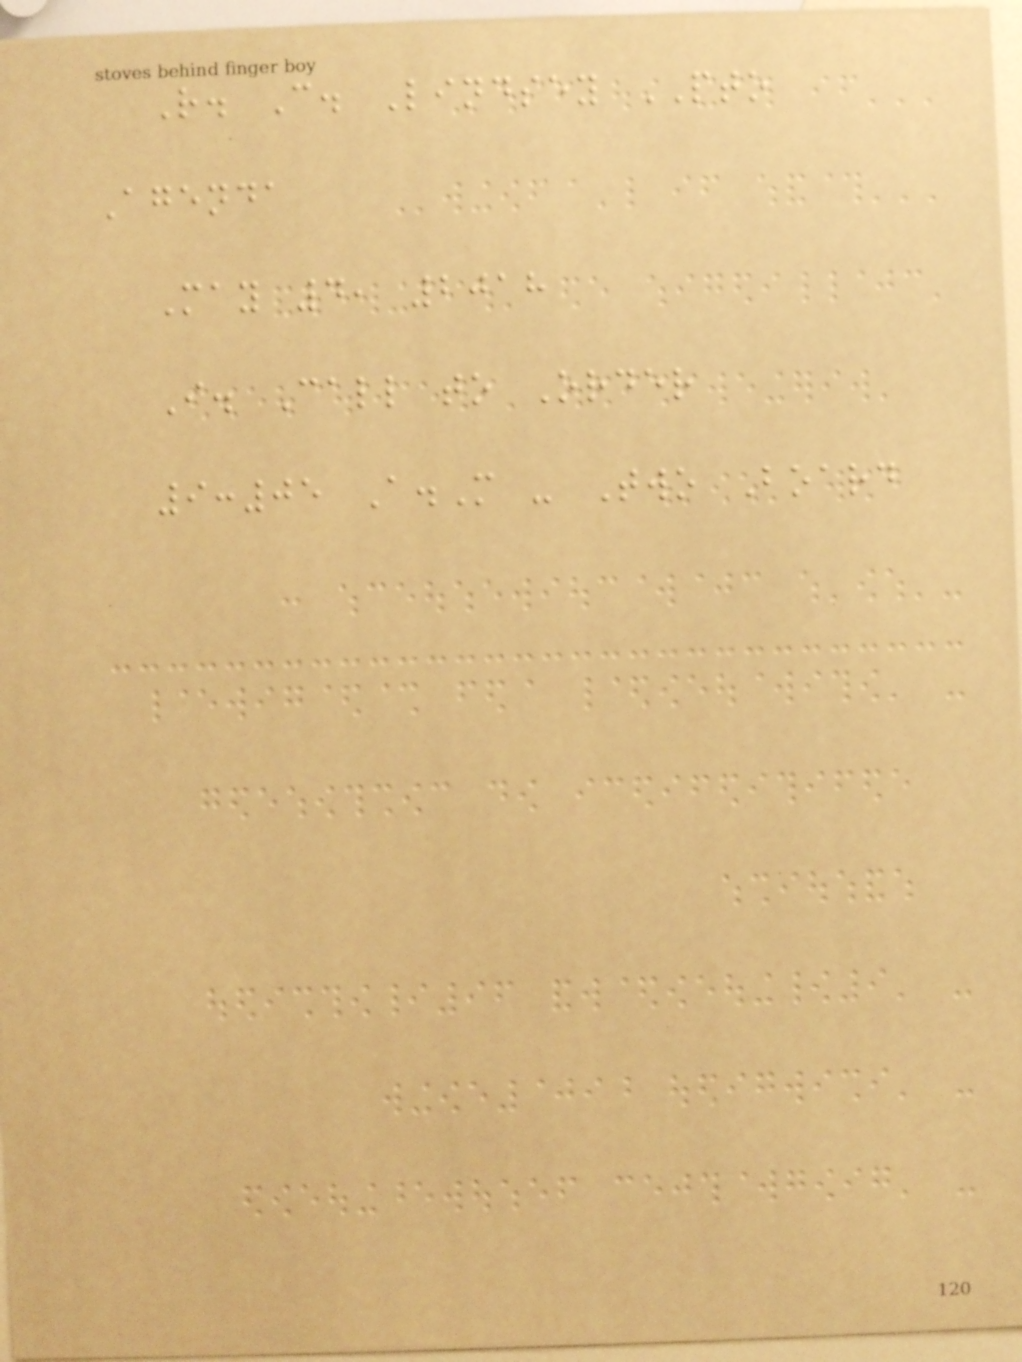R. C. Lindsey PTO
Agenda
May 4, 2018
I. Call to Order
9:05 A.M - Two Board
